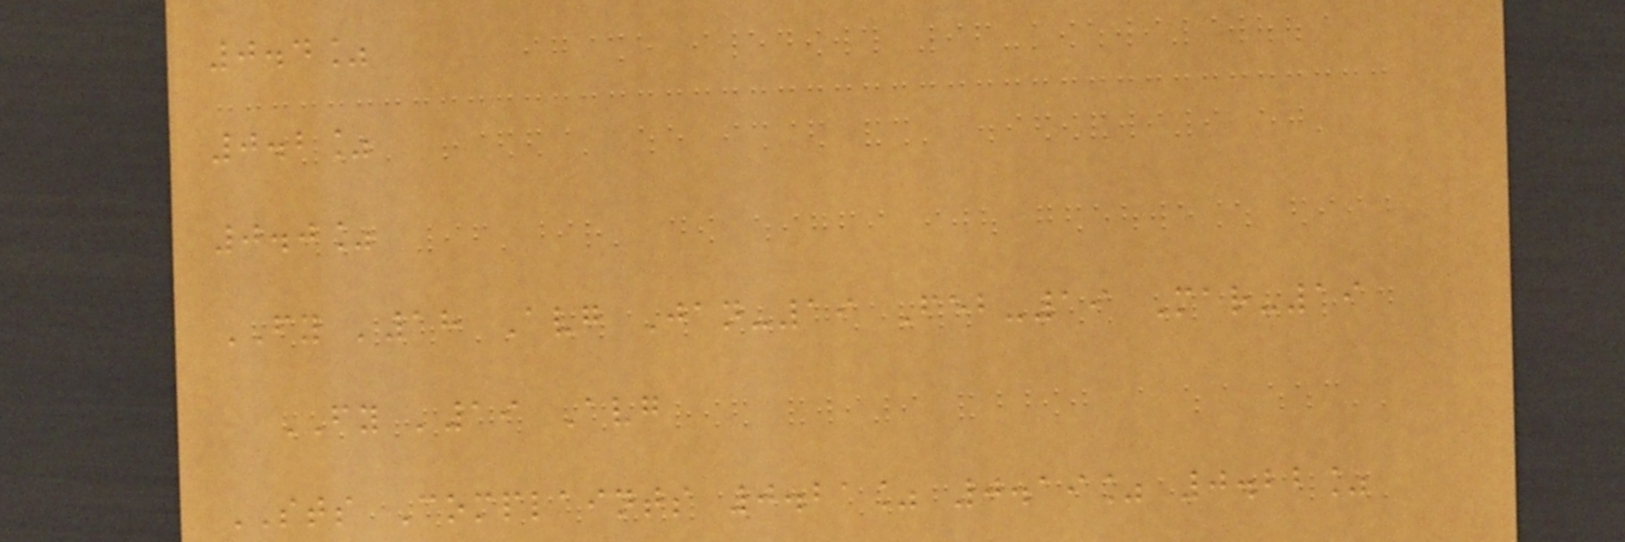0.4%
0.2%
0.0%
FY '18 Avg Jan-19 Feb-19 Mar-19
FY '19 Avg
STS Complaints 0.21% 0.19% 0.22%
